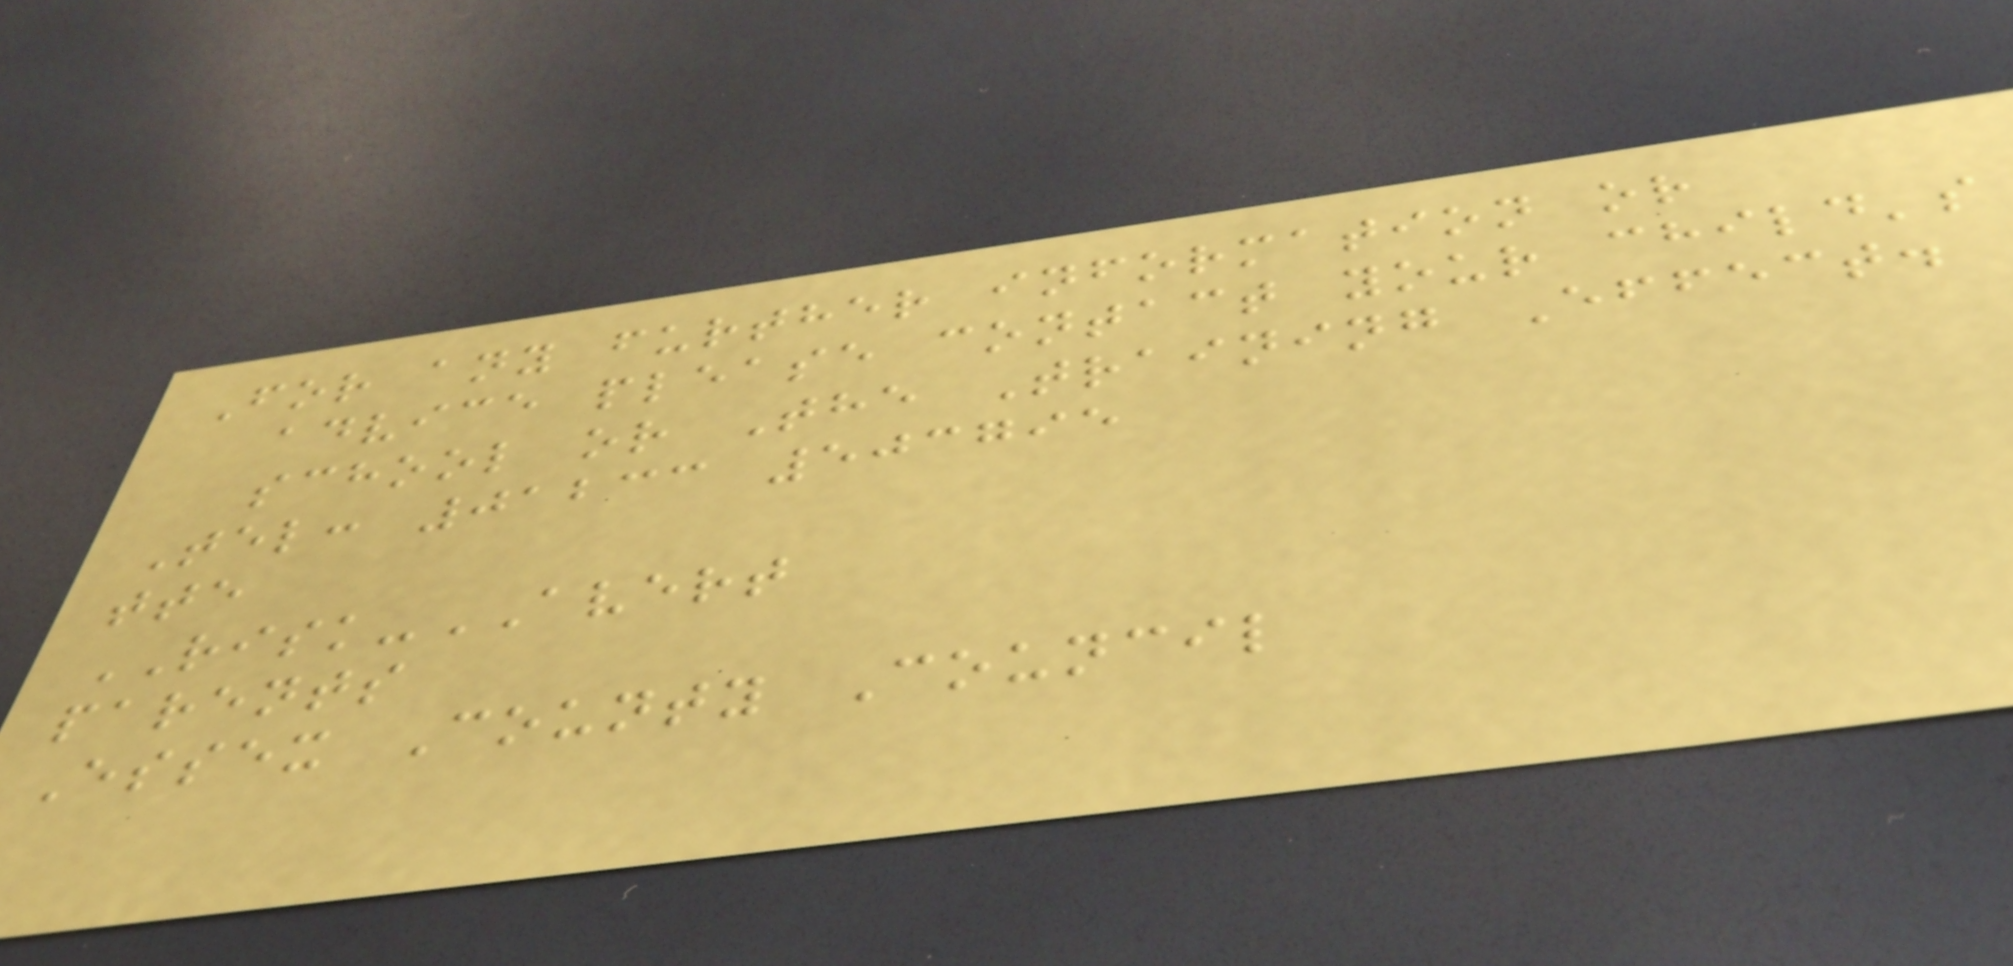For any further information or
advice please contact your child's
school or The Training Effect.
Tel: 01233 503795
tte
RISK-AVERT
parents
Essex County Council
